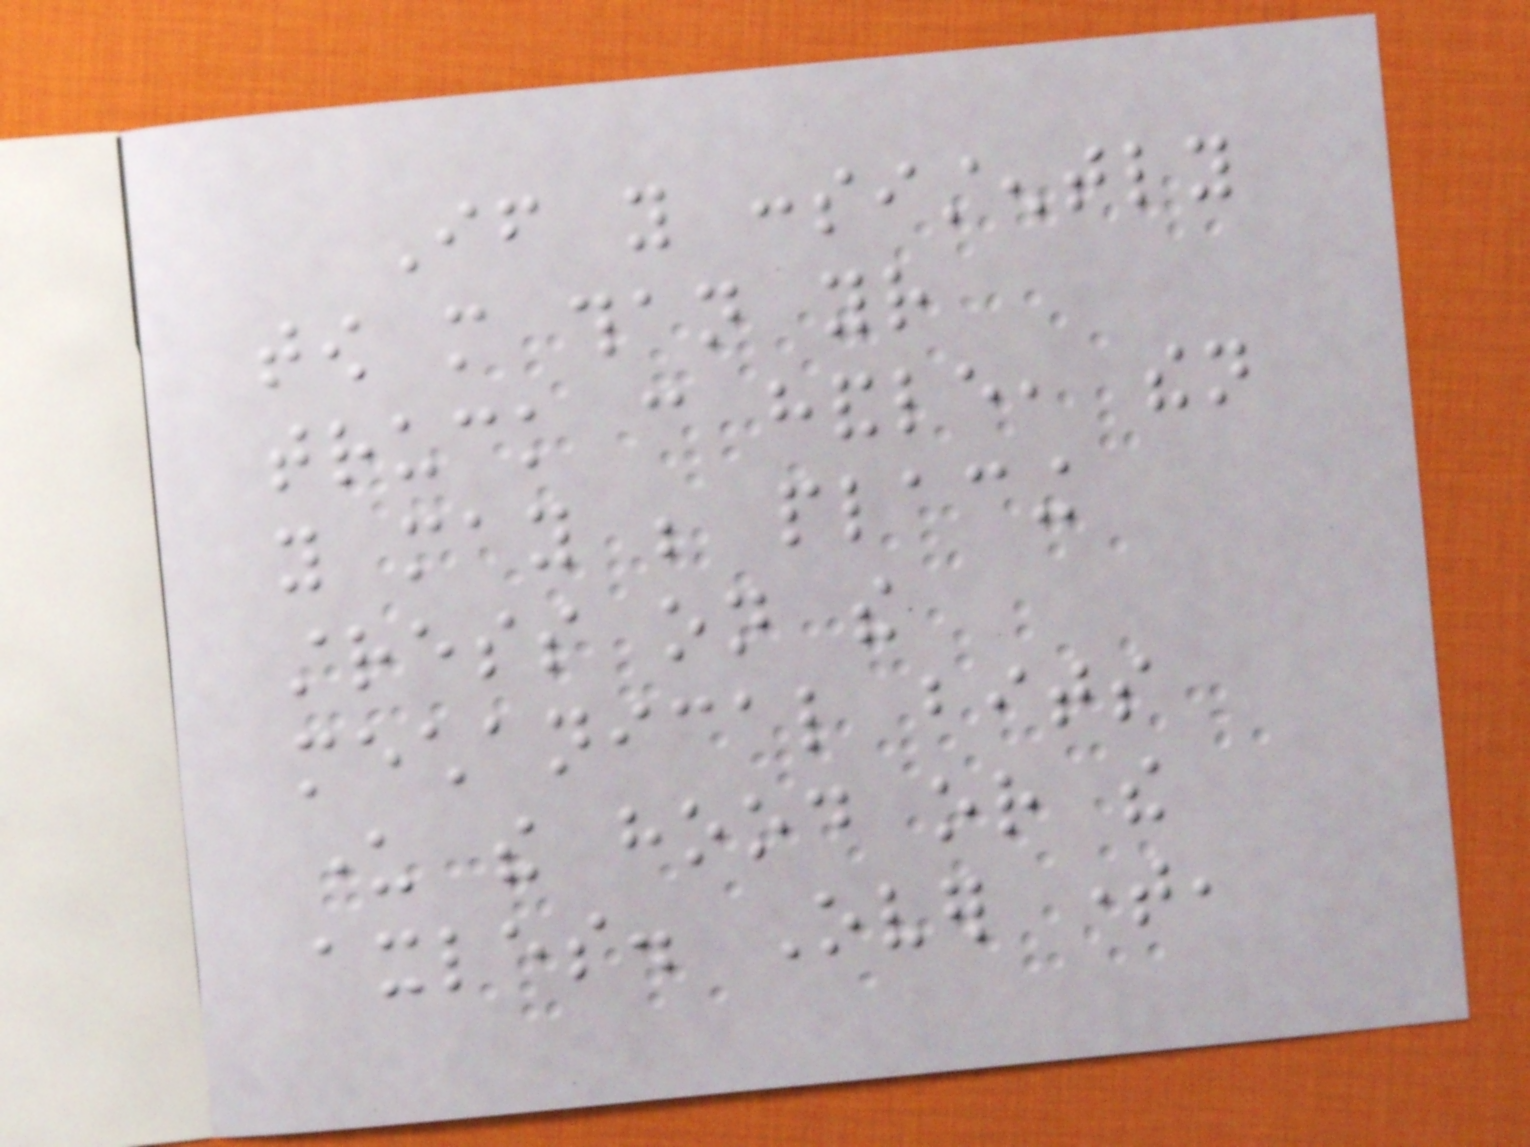If you consistently
tow more than your
truck can handle, then
you may be placing
stress on the
mechanical bits
under the hood or the
axles. Over time,
